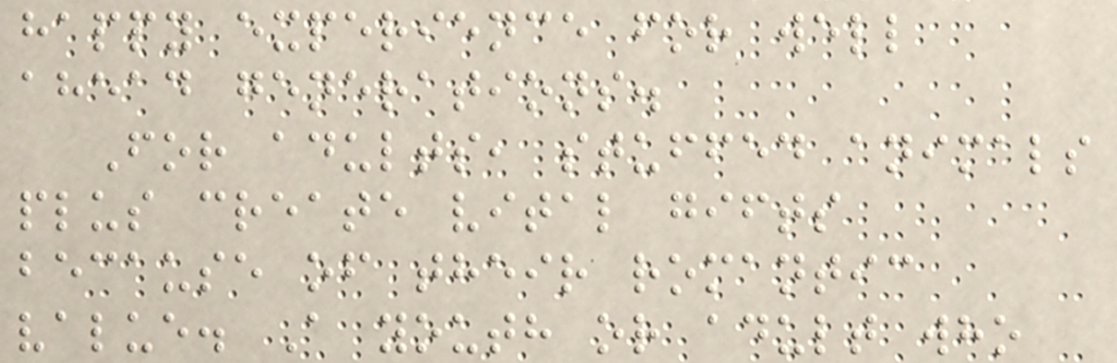happy experience for well
ahead generations.
For adults, stuffed animals
plus create vital gifts
because of their romantic
value. A youth or adult who
